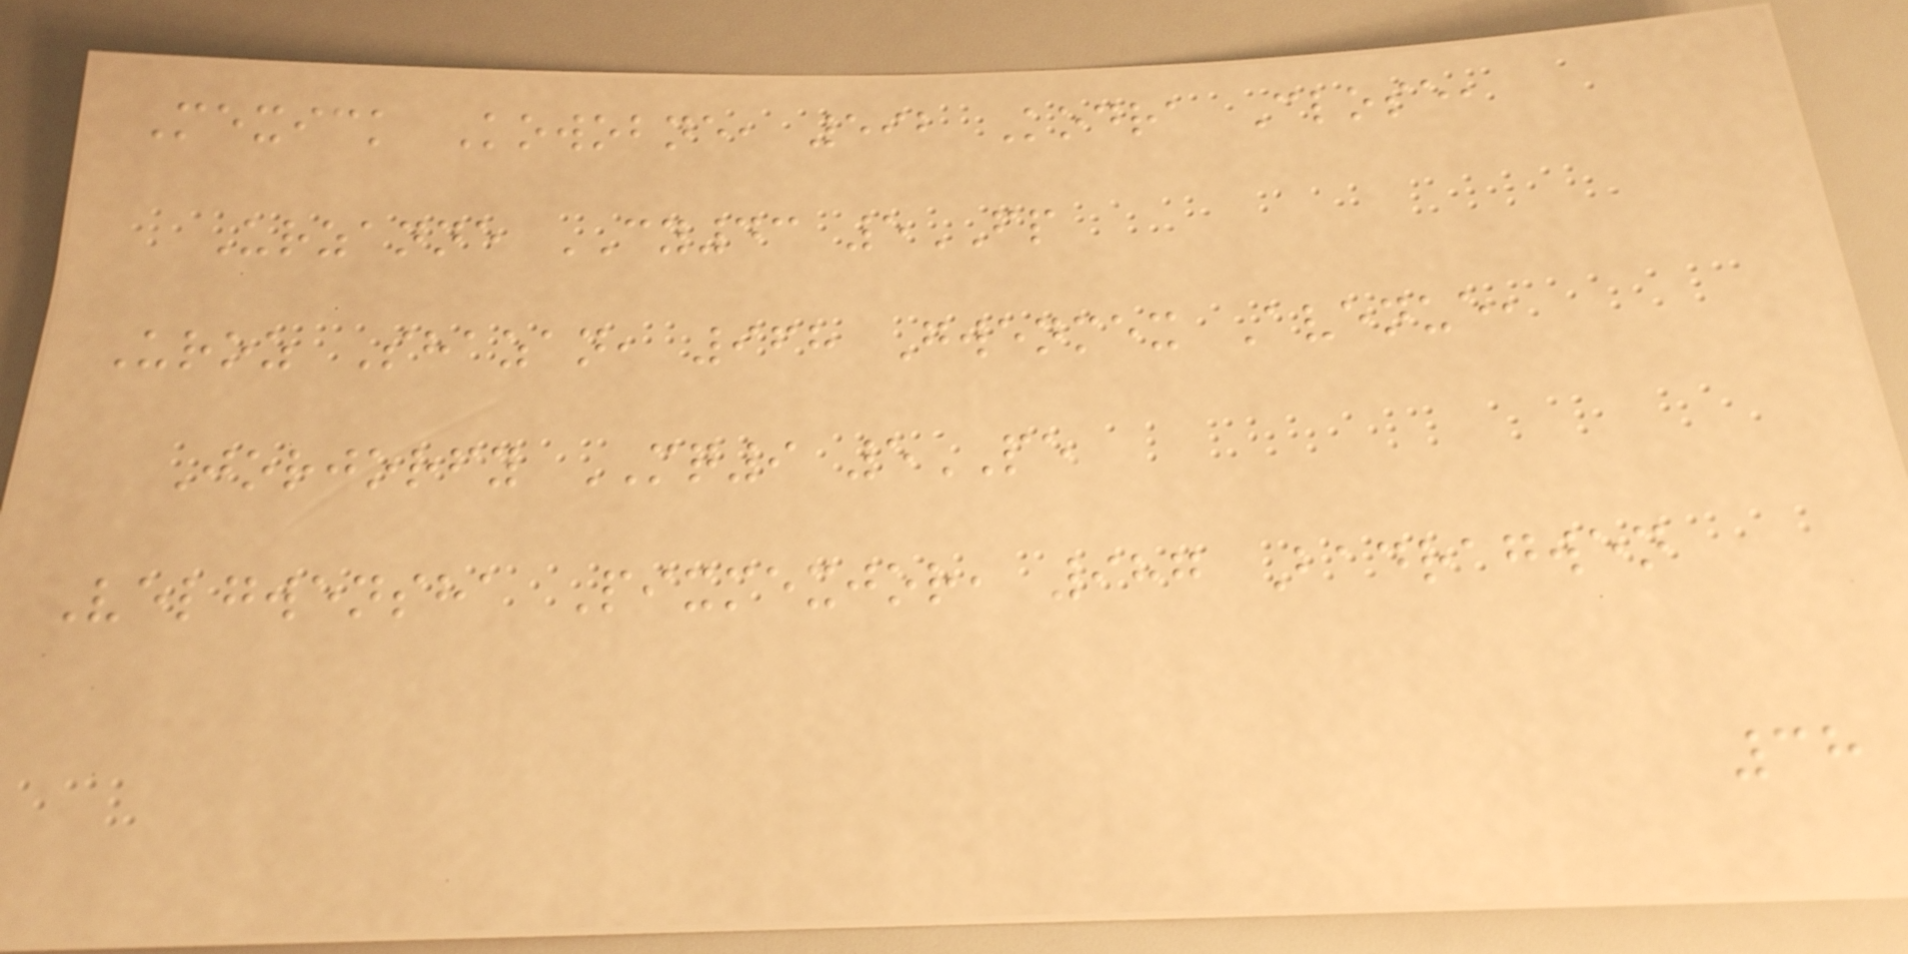Mexick Kowobne, 592 Kodra Close,
Urzanne CY43 5FP
Uroz Shazan, 968 Gwenmex Avenue,
Jorjorfy MQ9 5PE
Velgwensha Pixmexjor, 987 Badragwen
38
